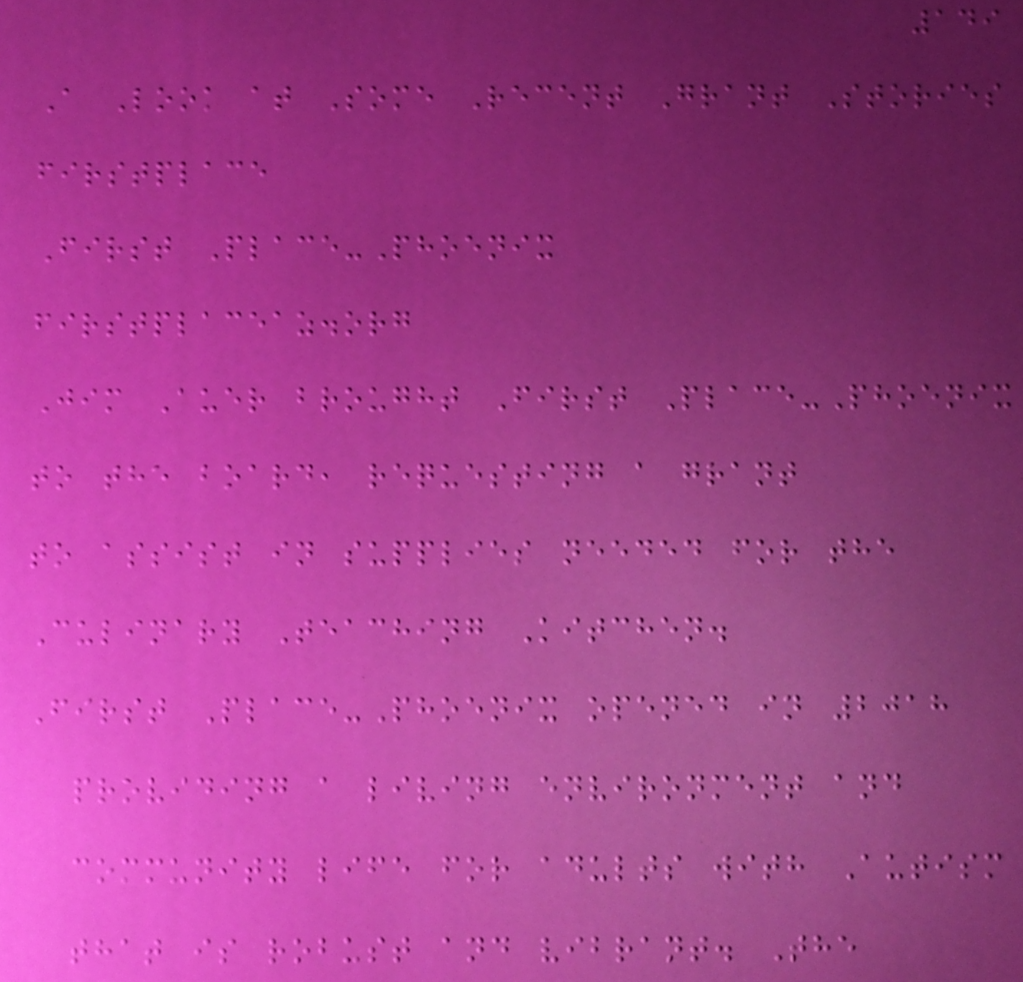149
A Look at Some Recent Grant Stories
firstplace
First Place-Phoenix
firstplaceaz.org
Jim Auer brought First Place-Phoenix
to the board, requesting a grant
to assist in supplies needed for the
Culinary Teaching Kitchen.
First Place-Phoenix opened in 2018
providing a living environment and
community life for adults with Autism
that is robust and vibrant. The
